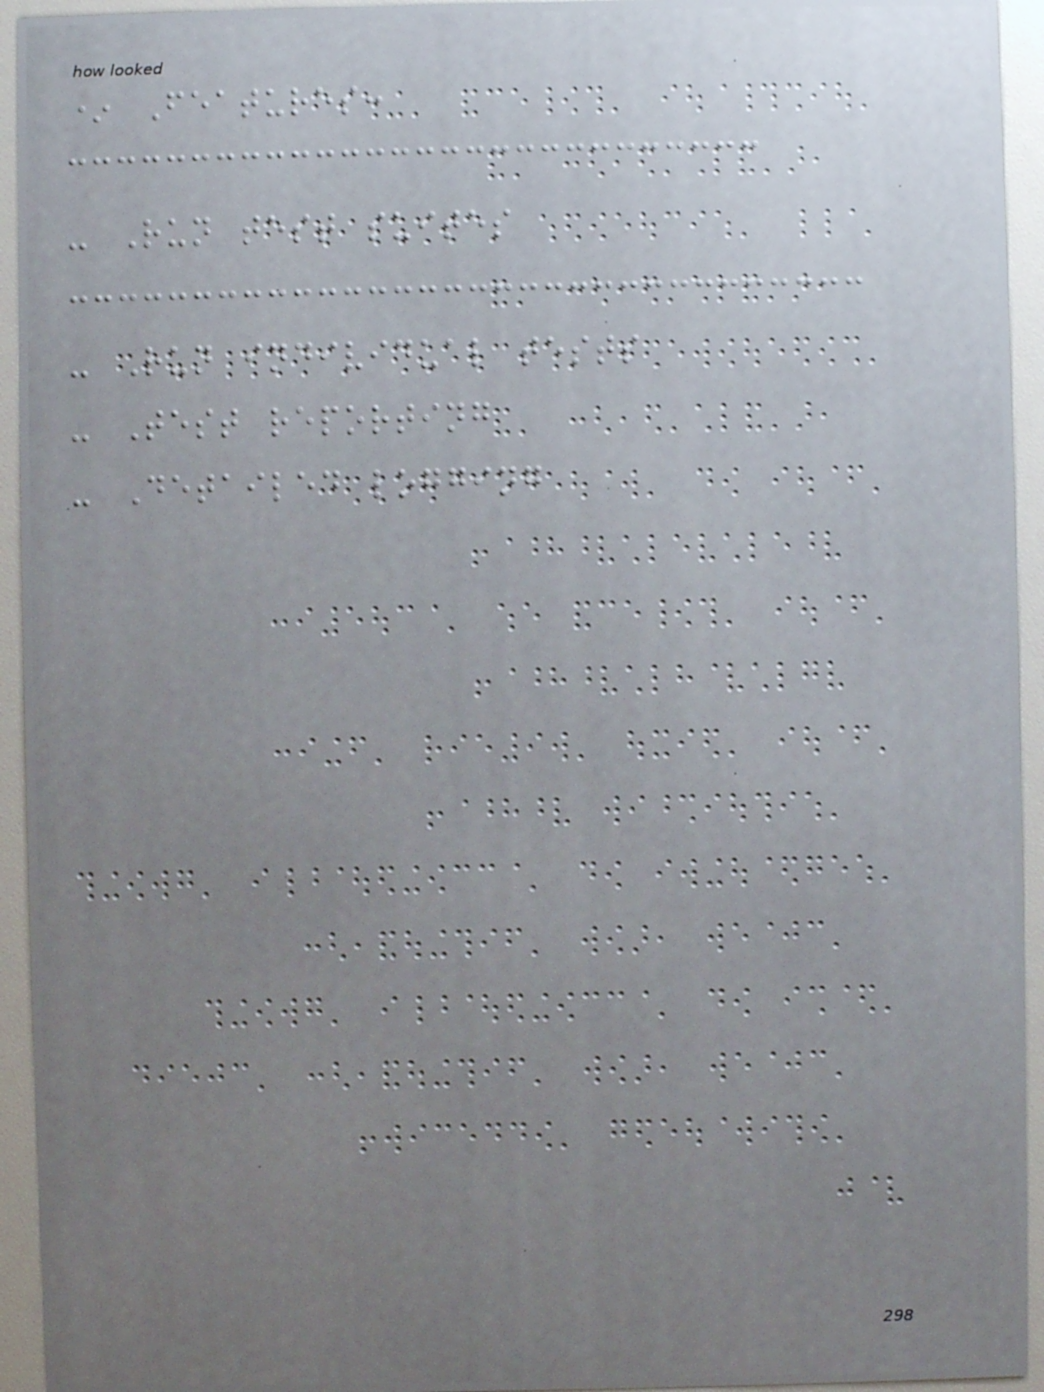* Features:
- Run test suites
- Run individual tests
- Test reporting
- Detailed logging
